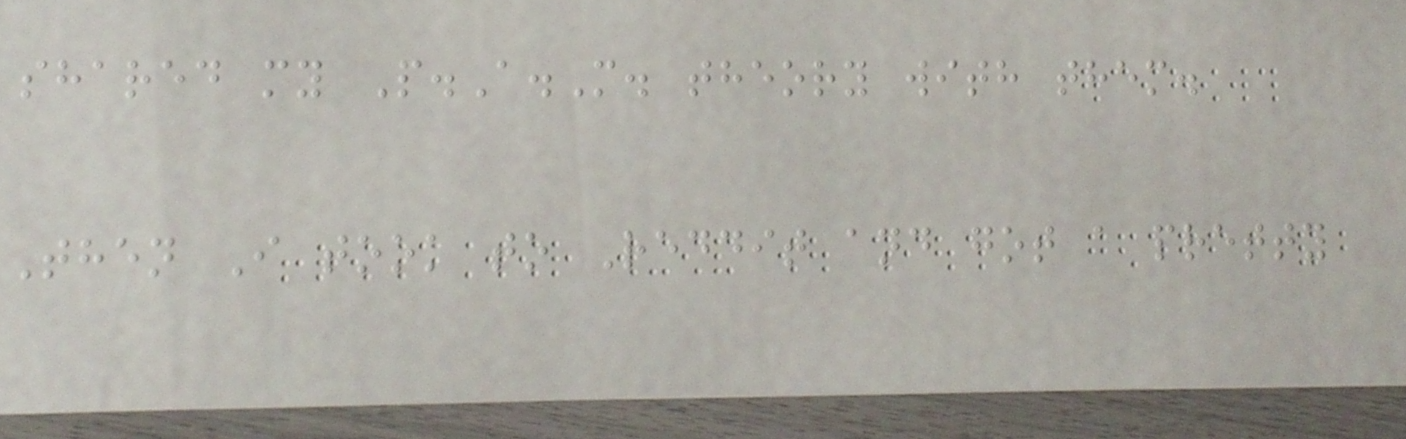shared my P.A.M. theory with them.
Then I took to Reddit and got a pretty
